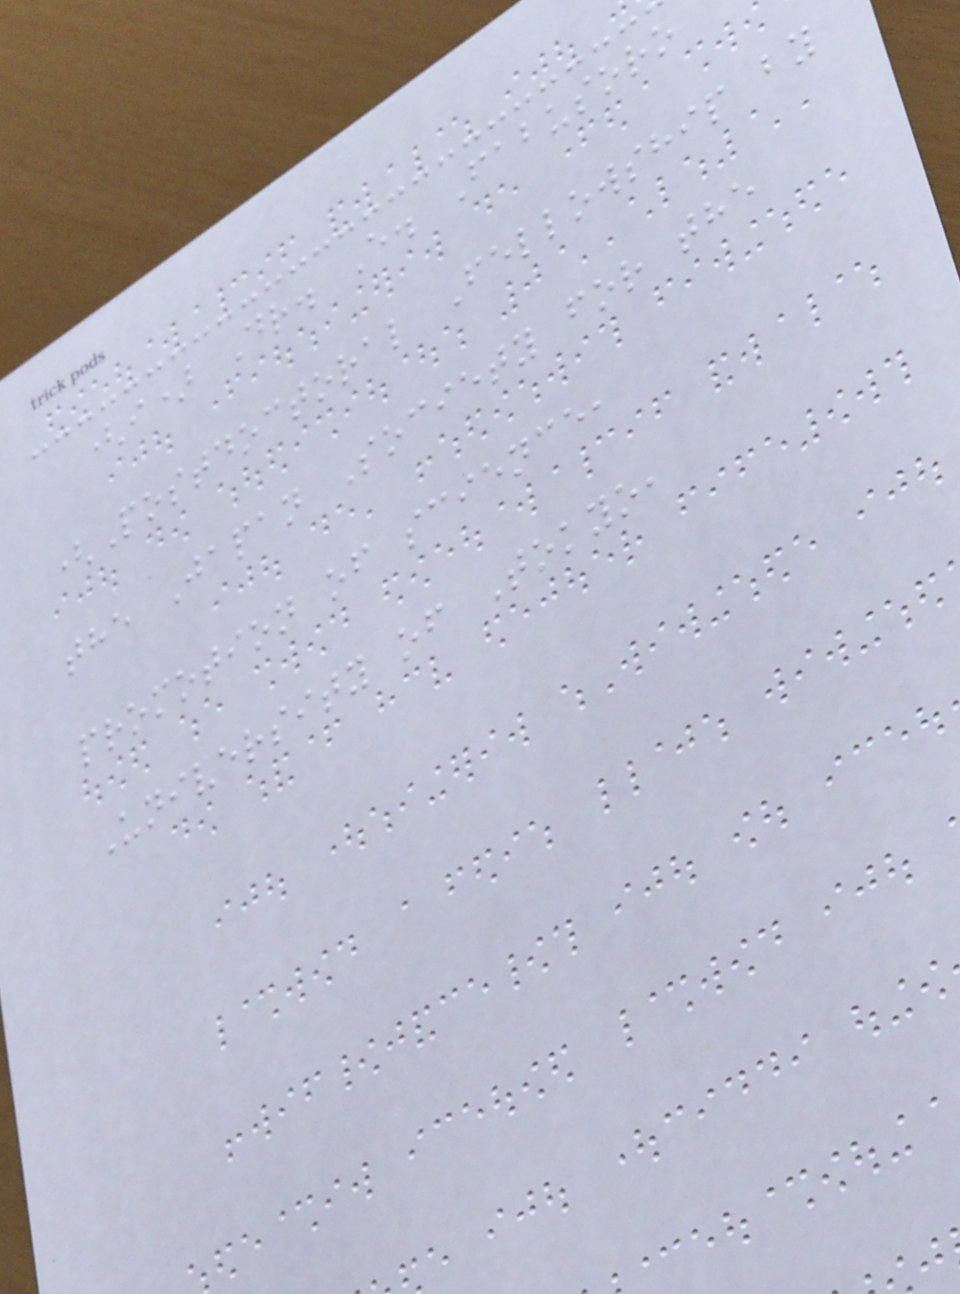(i) Dr. E. Fabusoro
(Postdoctoral Fellowship by
the Japan Society for the
promotion of science,
University of Tokyo,
